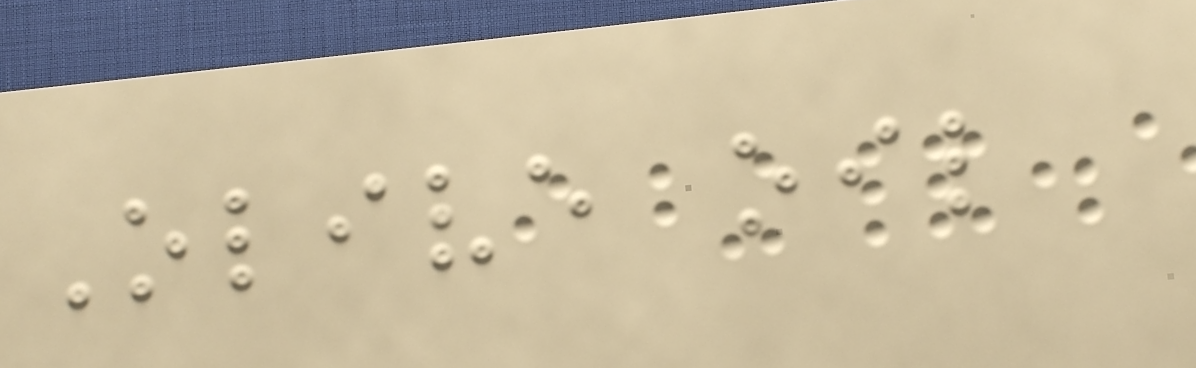Olive oil
